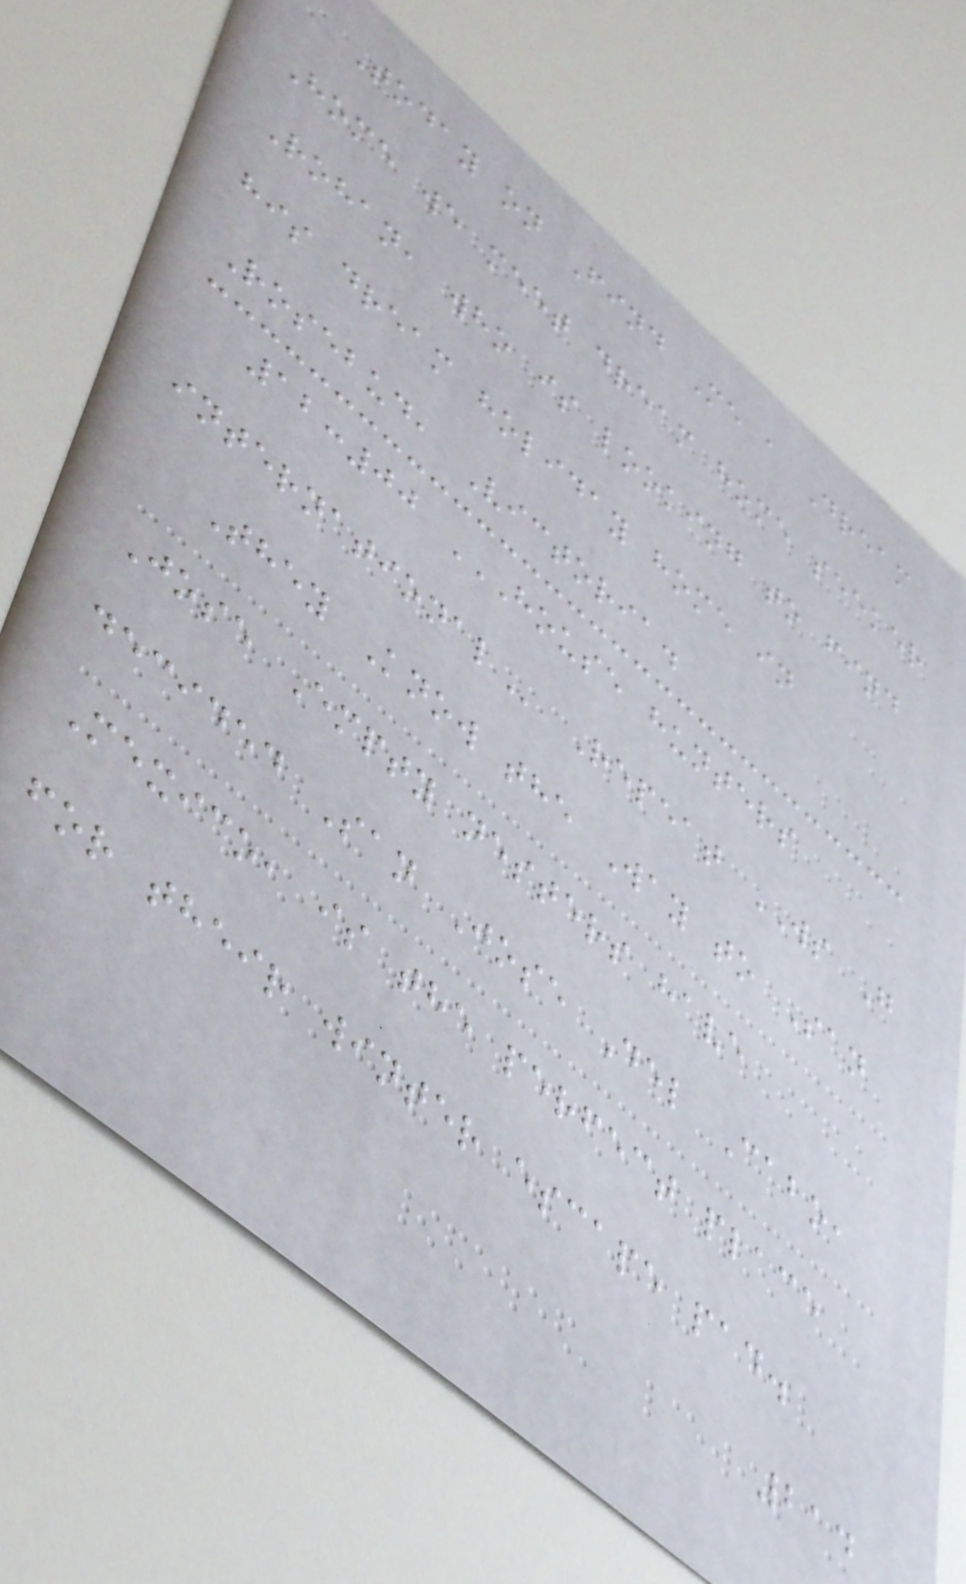Today on Find Me a Dream
Home we meet dream home seeker
Rohan, who is looking to find
his dream holiday home in
Rosebud, Victoria.
12:00 HOUSE HUNTERS
INTERNATIONAL Repeat WS G
They Know the Way to San
Jose Empty nesters have
decided San Jose Del Cabo,
Mexico, is the perfect place
for their winter escape pad.
214
